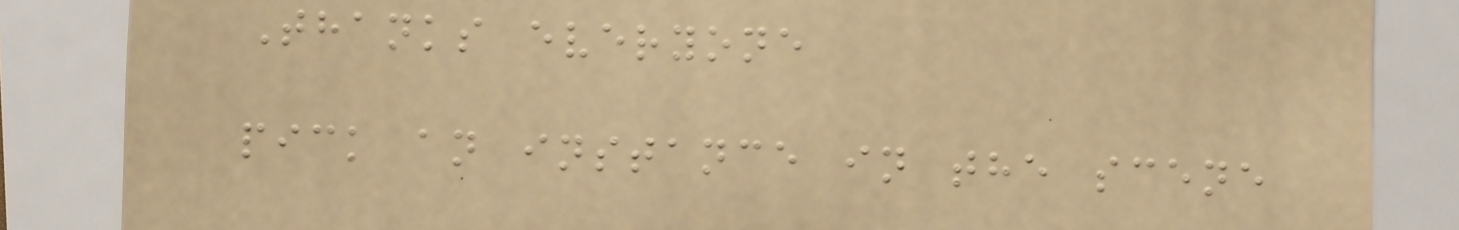Thanks everyone
pick an instance in the scene
